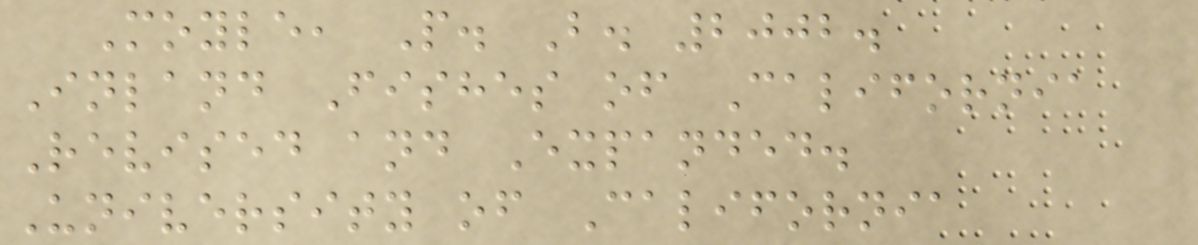Moyle, P. B. 2002.
Inland Fishes of California
Revised and Expanded.
University of California
